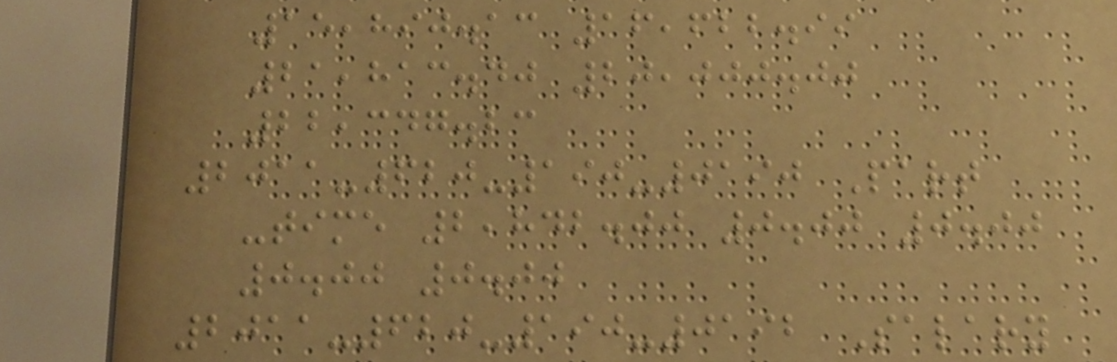15,890.13 16,622.99
21,813.40 20,000.00
22,347.23
2011-620-190-0190 Part
-time 2,842.00 0.00 0.00
0.00 0.00
2011-620-190-0192 Salary
